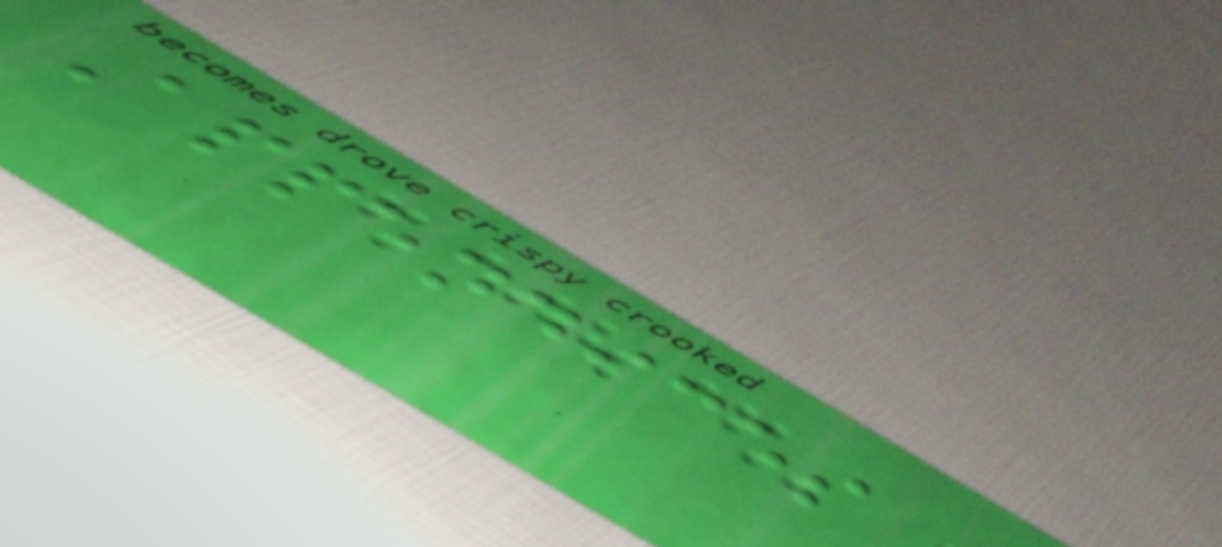Appendices
